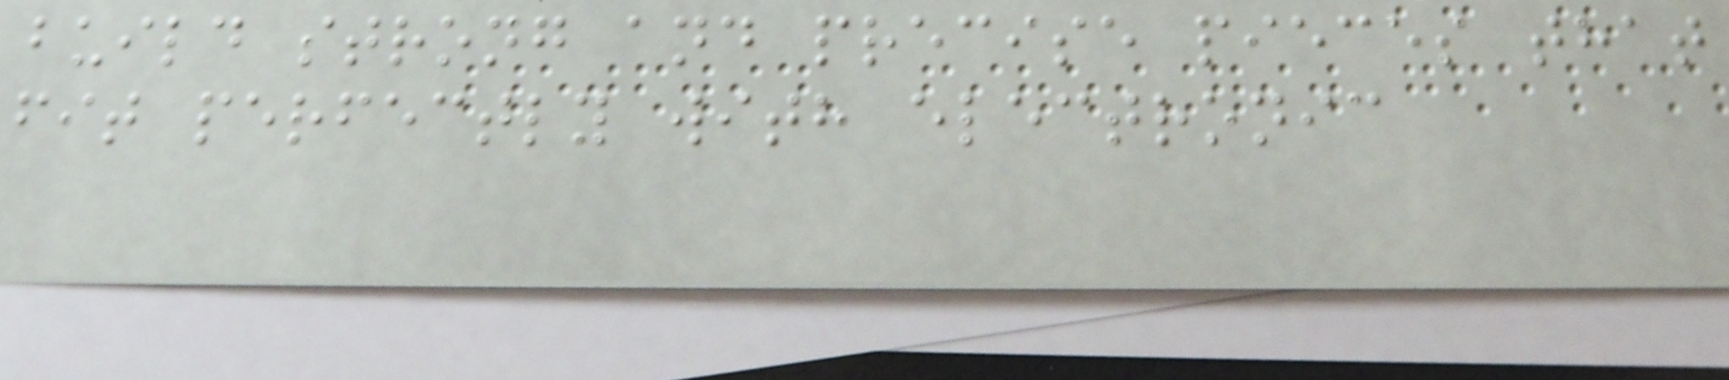build strong and precise pieces that
fit perfectly with electronic
